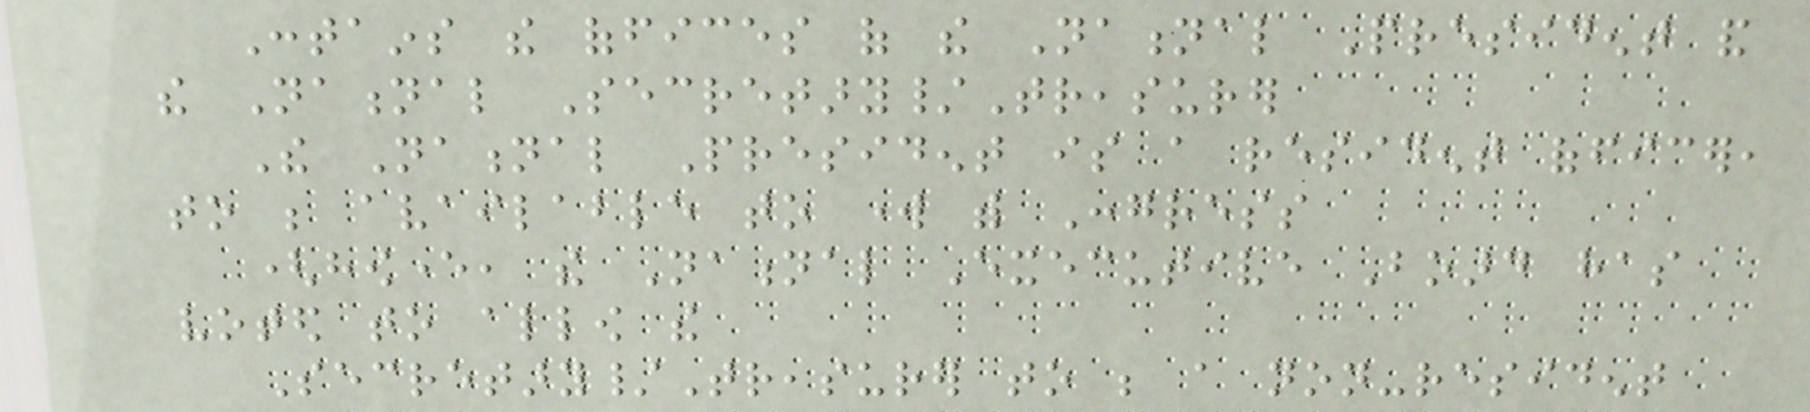Contains the offices of the National President and
the National Secretary/Treasurer
The National President is a resident officer,
to be available to work with Congress
(however, the National Executive Board has
voted to allow the
Secretary/Treasurer to be a non-resident
